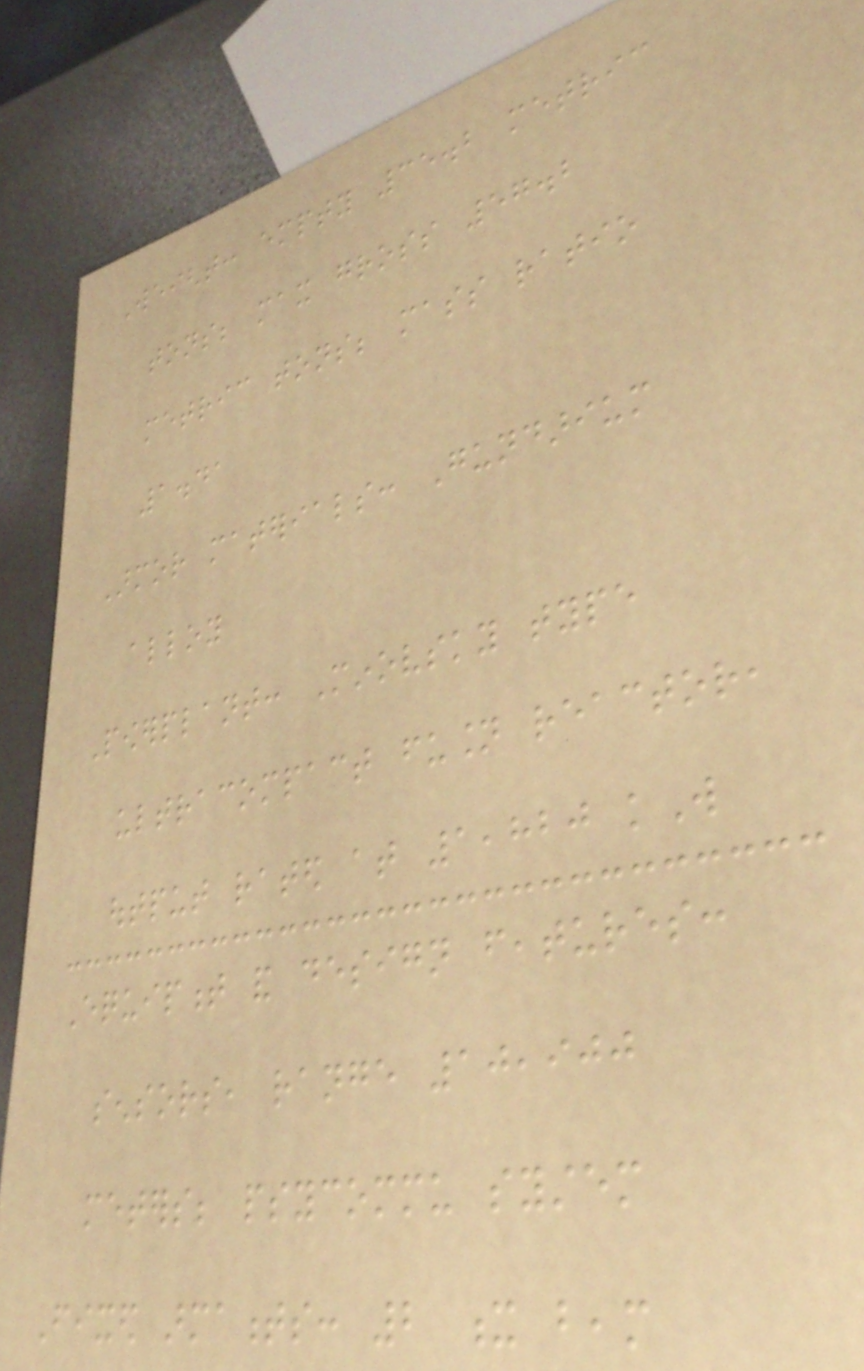Weight: empty 35.2 metric
tons; max gross 57.2
metric tons; mass ratio
1.41
Armor materials: Gundarium
alloy
Powerplant: Minovsky type
ultracompact fusion reactor,
output rated at 1,820 kW
Equipment and design features:
sensors, range 10,900
meters; psycommu system
Fixed armaments: 2 x beam
